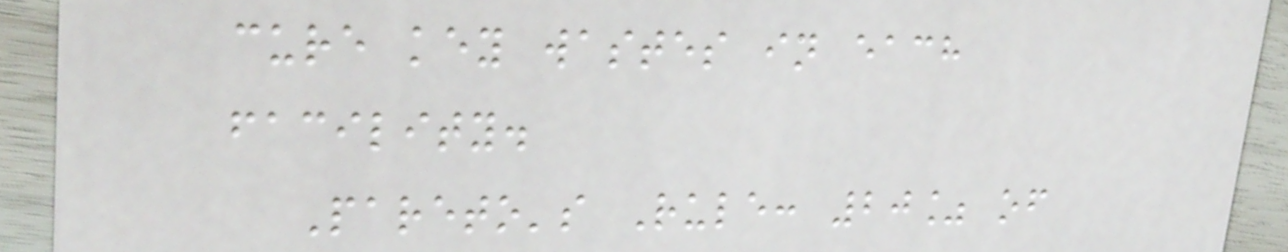cure key wastes in each
facility.
Pareto's Rule: 20% of
